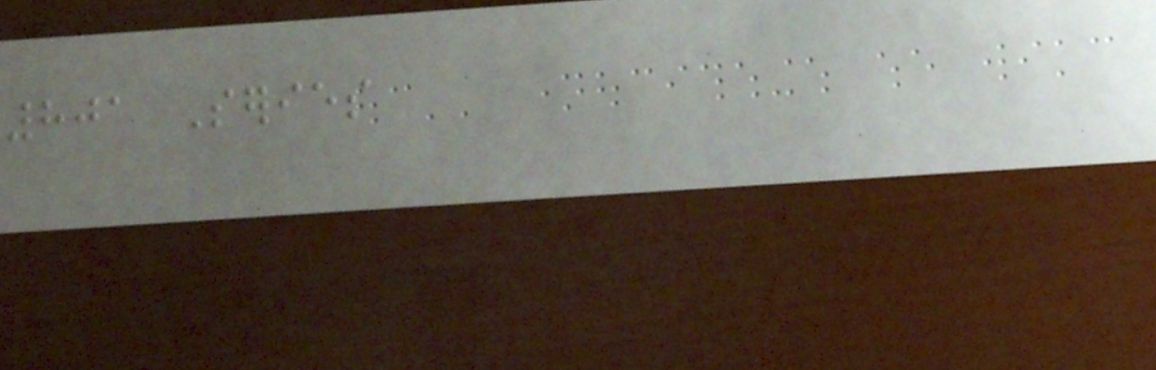801 Series
